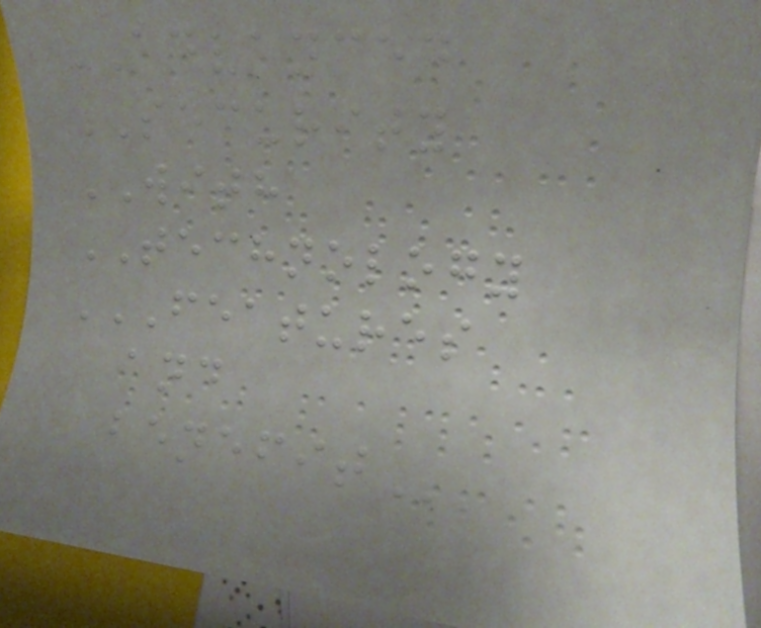ADVANCED
SECURITY
WITH
TECHNOLOGY
FEATURES
AND
BENEFIT
